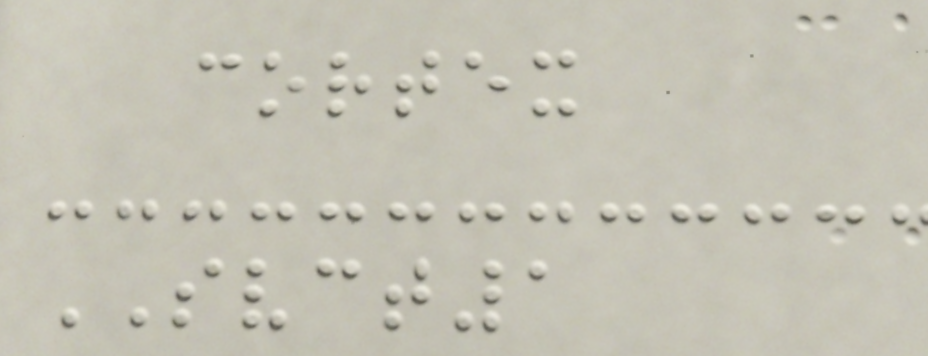cortex
SVCT1
